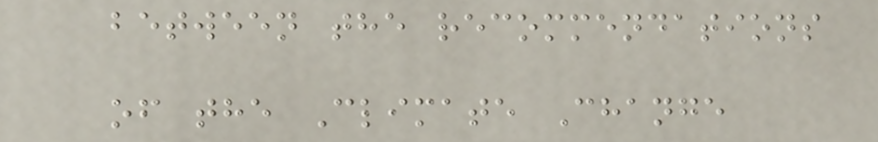between the recommendations
of the Climate Change
